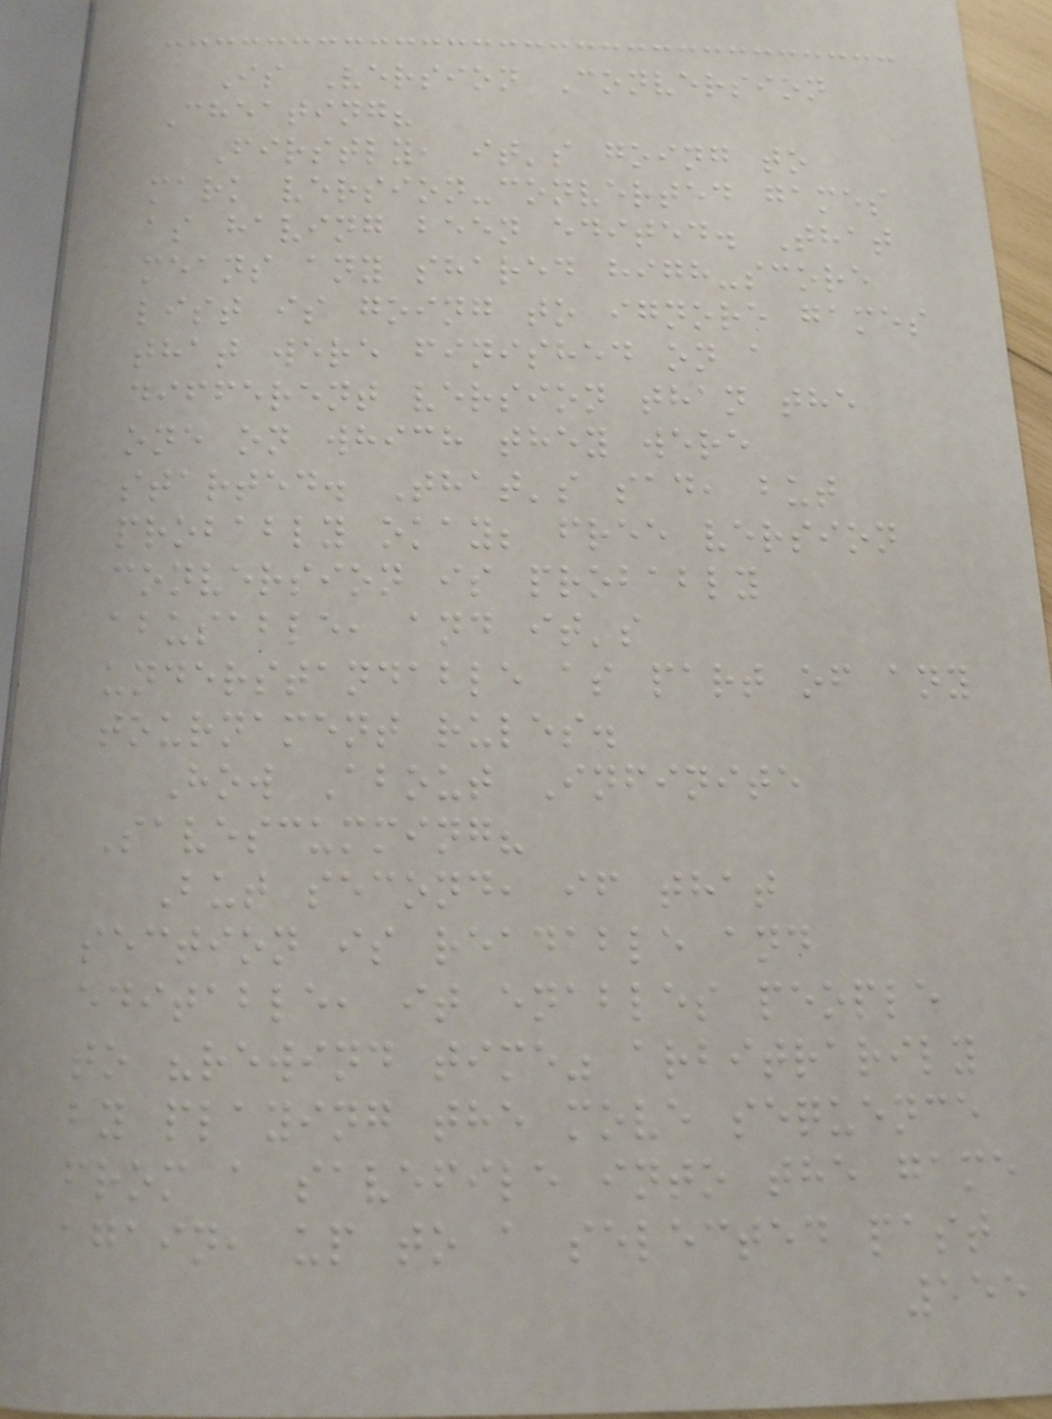Is Version Conversion
Cheating?
Firstly, it's going to
mark version-converted games
as having been edited. That
means any shared high-score
list is going to ignore games
that were finished on a
different version than the
one on which they were
started. That's sad, but
probably okay; free version
conversion is probably
abusable, and it's
understandable as part of any
tournament rules.
How About Infinite
Savescumming?
But second, if that
section is readable and
editable, it enables people
to "rewind time" arbitrarily
by playing the move sequence
from a savefile into the game
again, up to a selected past
155
